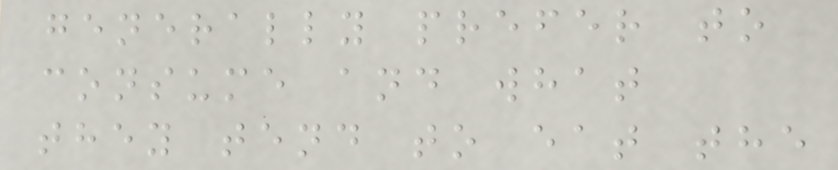generally prefer to
consume and what
they tend to eat the
